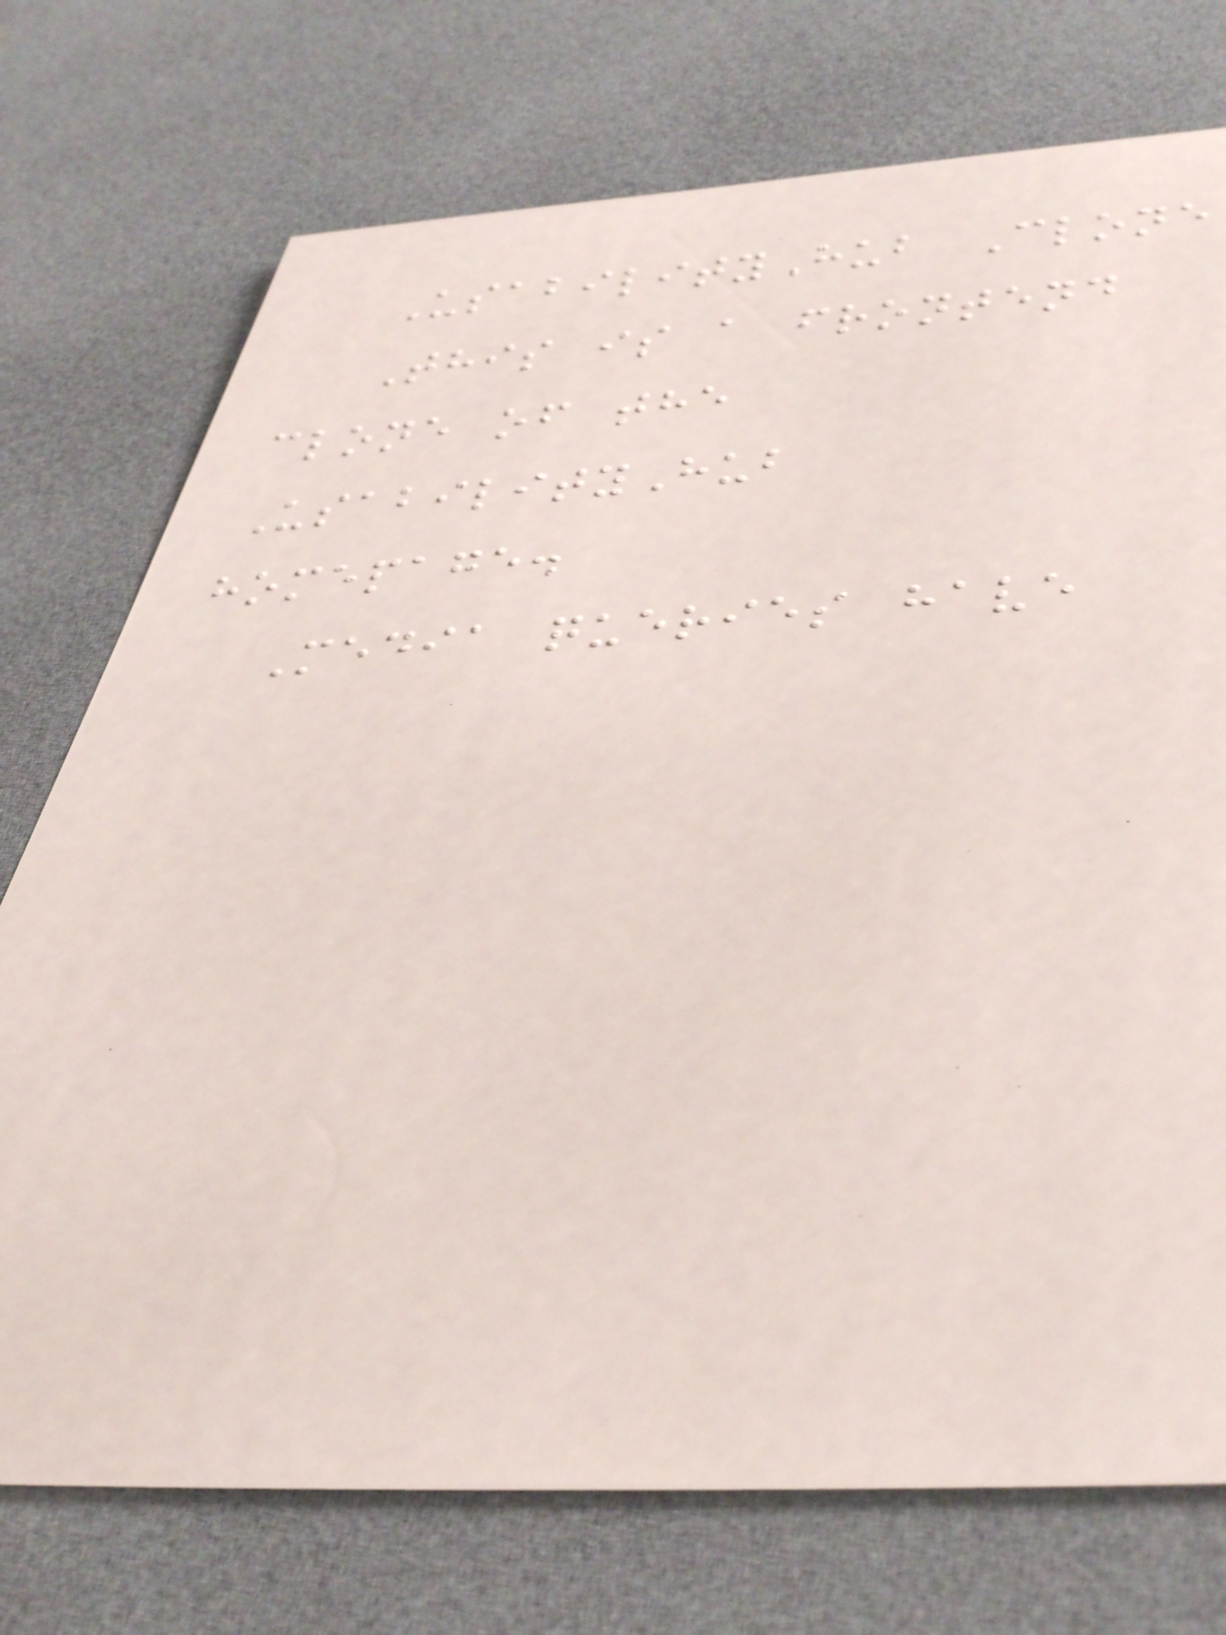UsabilityHub Clone
This is a frontend
clone of the
UsabilityHub
homepage.
Media queries have
